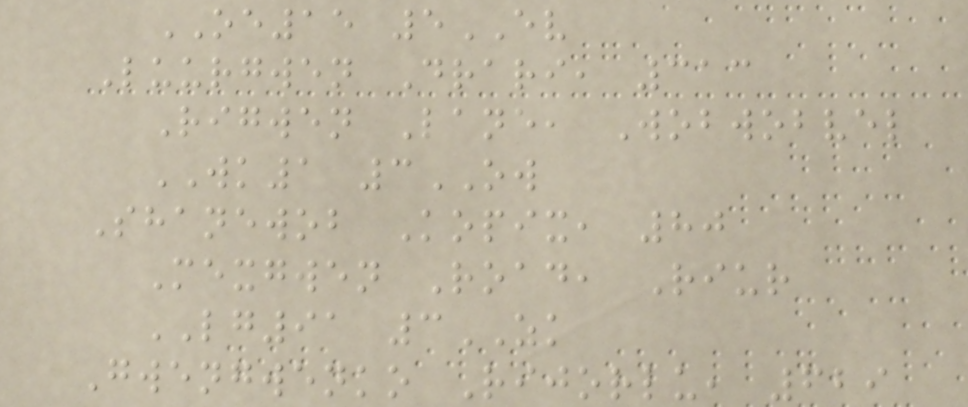OE15 5EV
Luurgwen Drari, 313
Rigwen Lane, Wobwobvel
WK1 3OW
Shanewob Kopix, 80
Mexgwen Road, Riur
LG91 3ZK
Gwengwenko Rijorlu, 629
